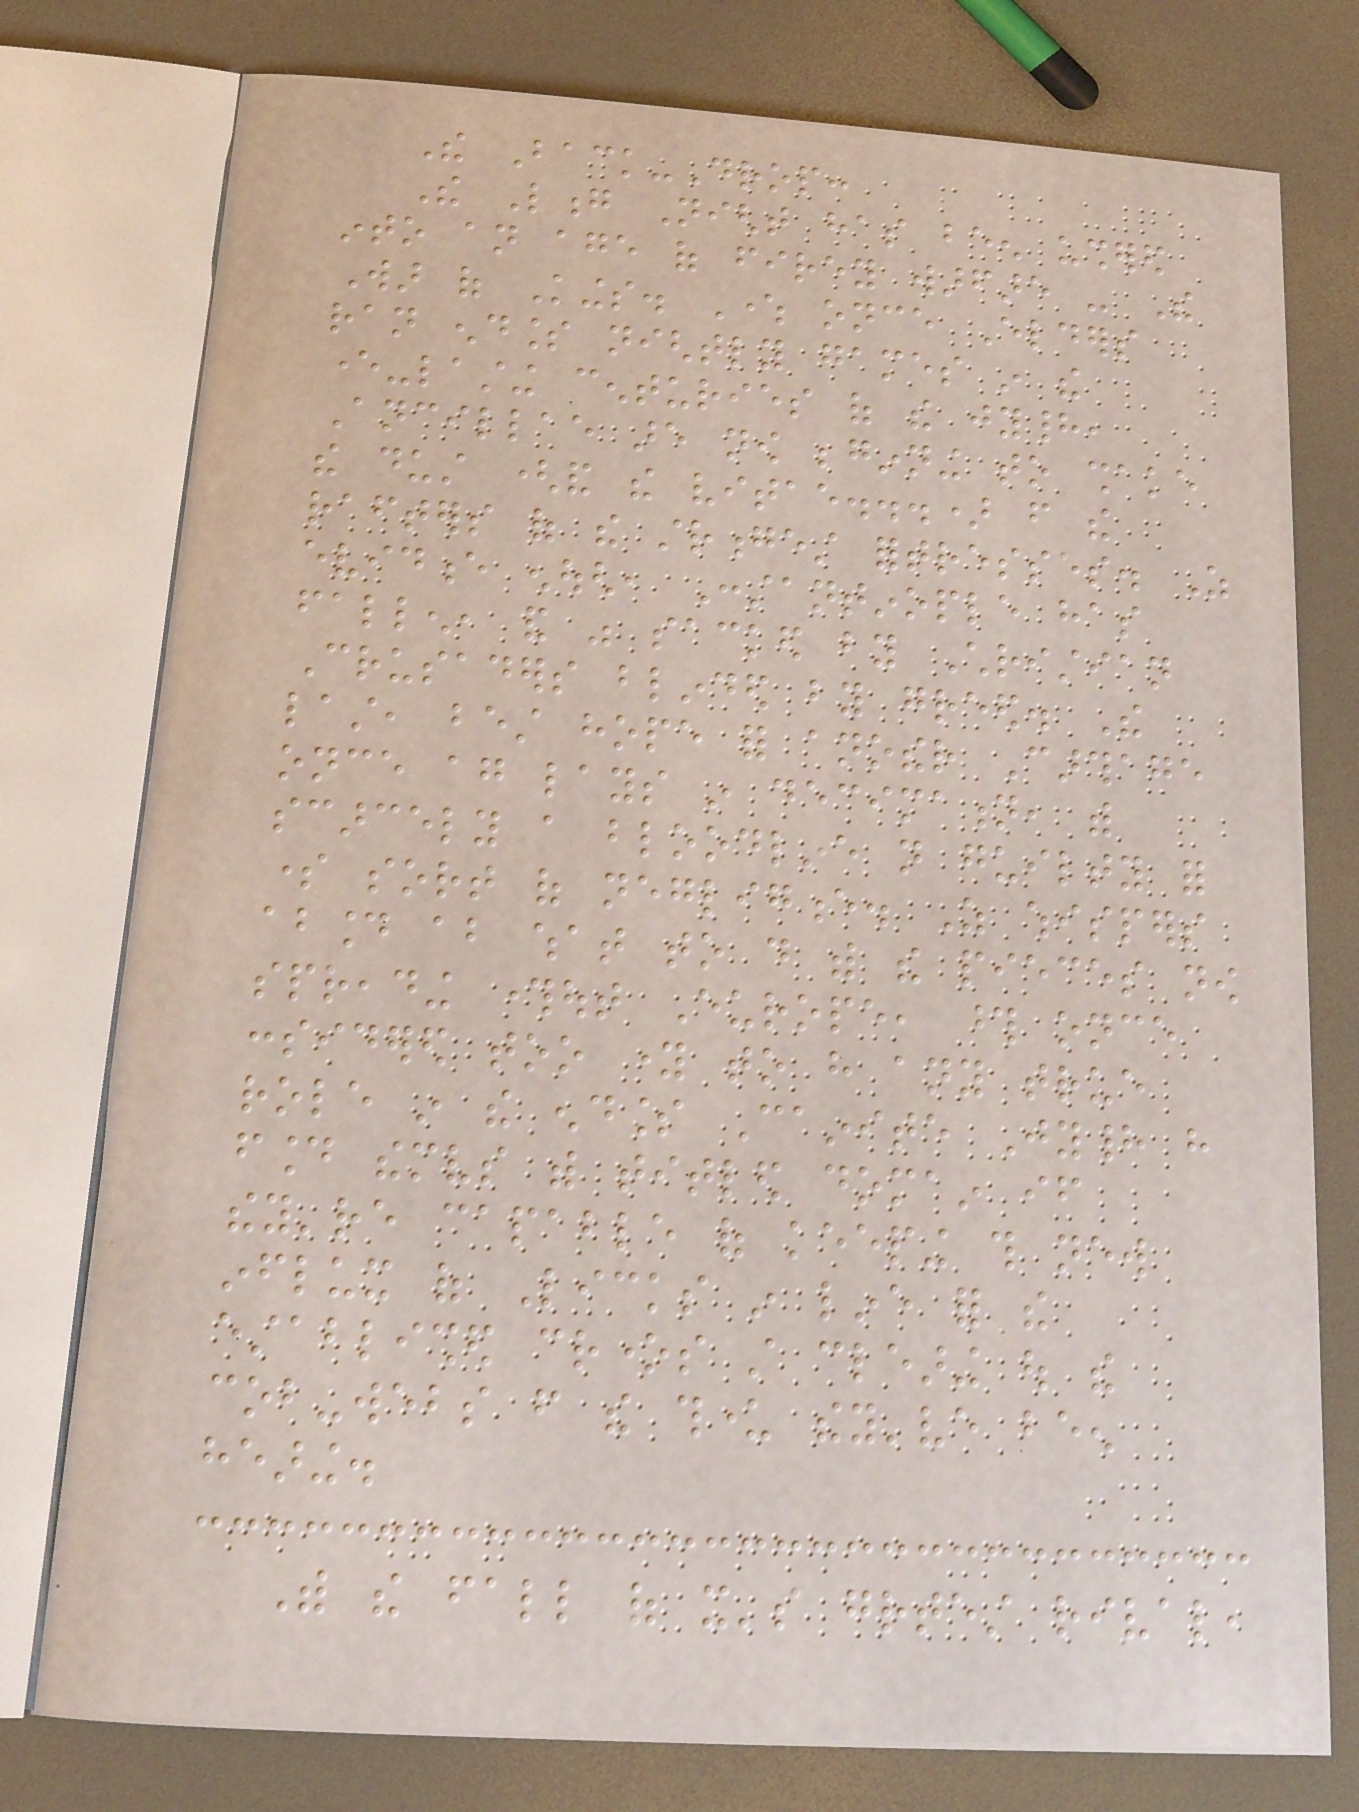The Back-Drop:
The Long Night has been ushered
into an age of firey warfare - The
War of Kings. Where once Elders
ran endless nightly games in the
ever-lasting centuries of the jyhad,
Ancillae are now beginning to shake
the dust (and the vitae...) from the
rafters of the strongest fortresses. As
evidence enough, Constantinople has
fallen, and was sacked by Christian
Crusaders blinded by greed. The
last, best hope for another Carthage
once again lays in decimation, with
scarcely a bloodline not guilty for
some sort of negligence. As whispers
abound about what to do with the pieces now
spreading throughout Europe, those once
considered too young to have any true
role in the endless Cainite Jyhad have
found themselves with titled domain if
they're capable of keeping this new
influx of Licks in line for the
established crones still clearing out the
cob-webs from the thunder they've been
hearing.
With the fall of it's greatest rival,
